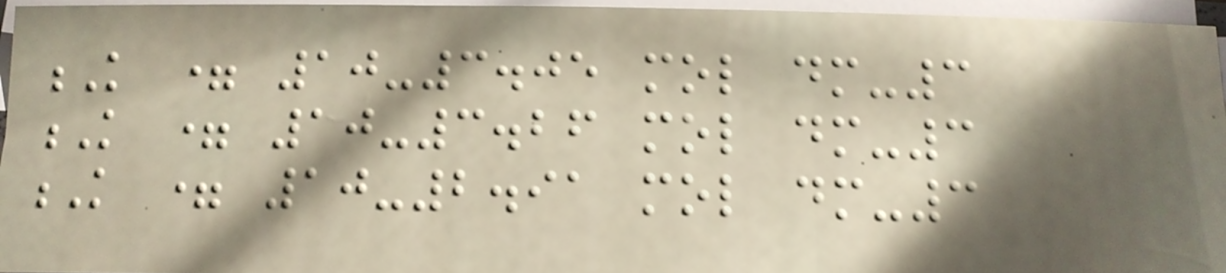K = 10-3.05 mol dm-3
K = 10-3.26 mol dm-3
K = 10-2.91 mol dm-3
